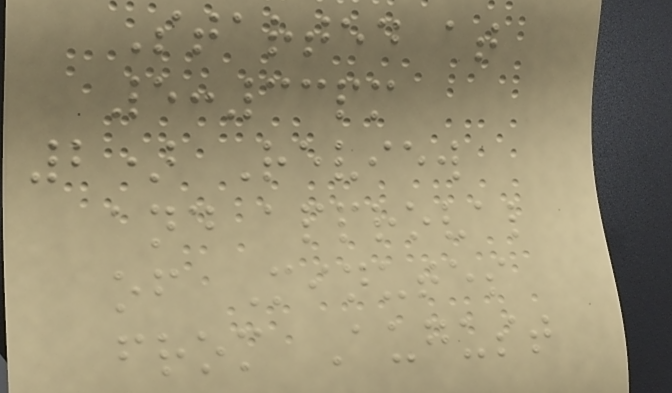Started at
5:33pm
2) Review
and approval
of Minutes
from August
